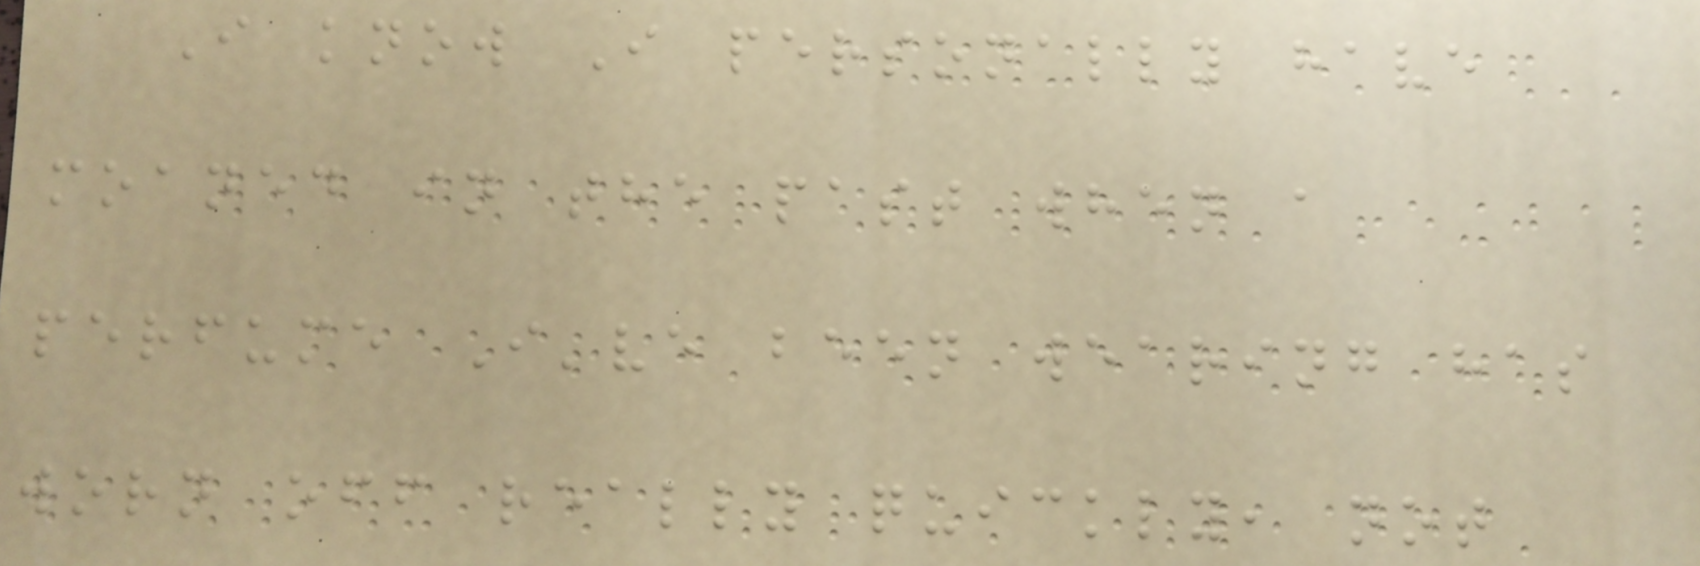I know I personally have
moaned in the past when a
perfume I've been wearing has
worn off really quickly, not
